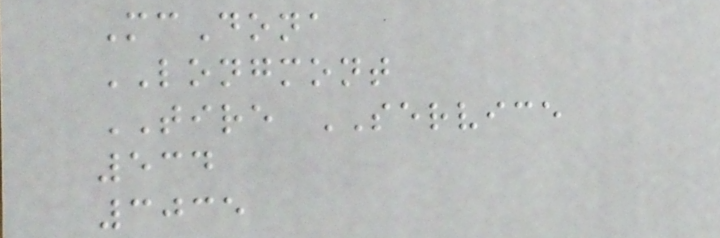McDona
LONGMONT
TIRE SERVICE
534
3035
